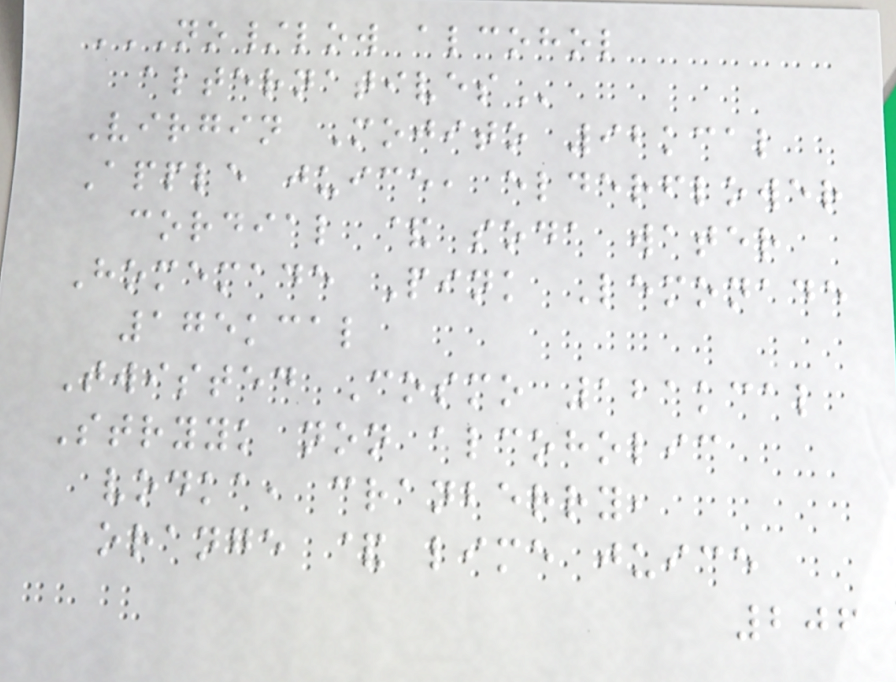NO/LOW ALCOHOL
ALTERNATIVES
Virgin Mojito 92kcal
Apple juice, elderflower
cordial & soda water
Homemade Pink Lemonade
175kcal
Twisted Cosmo 121kcal
Stryyk non alcoholic
vodka, cranberry,
orange & lime juice
206
